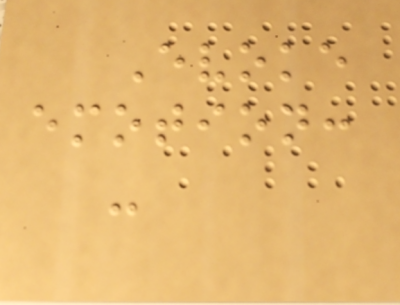Evoke
emotion:
-
